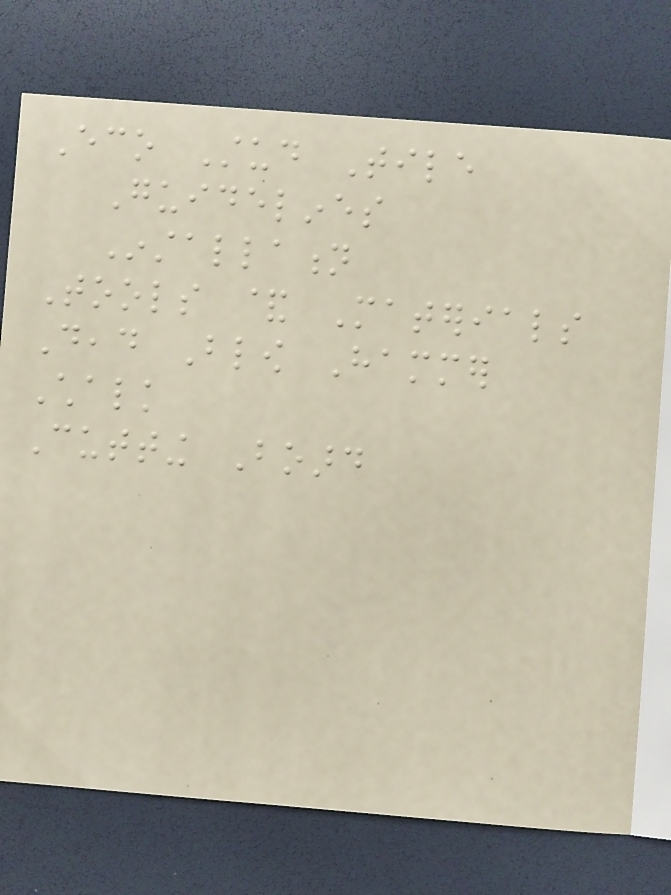Eco Stud Tile
Guidelines
Installation
Tools & Materials
Dead Blow Hammer
Chalk
Cutting Board
